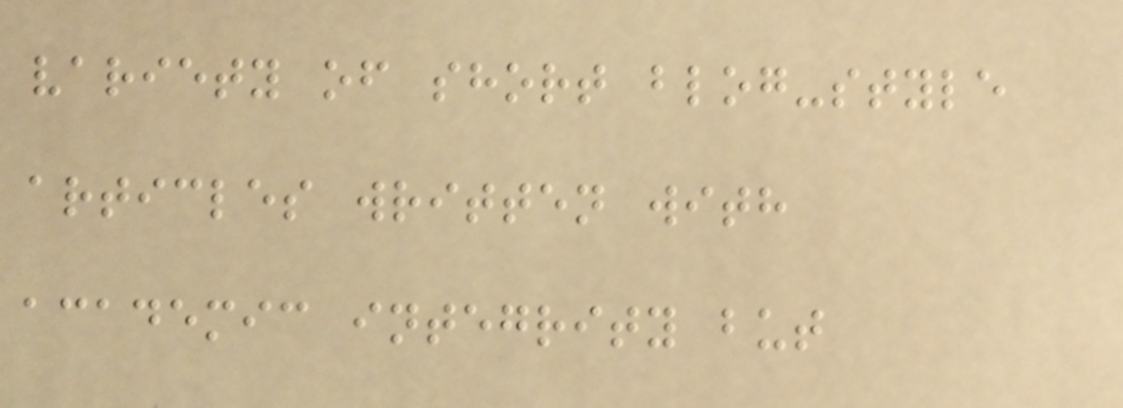variety of short blog-style
articles written with
academic integrity but
